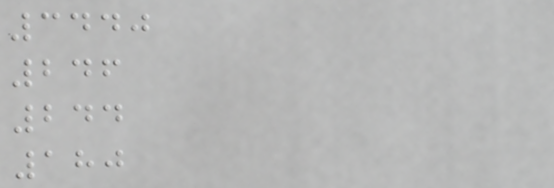3440
246
244
180
